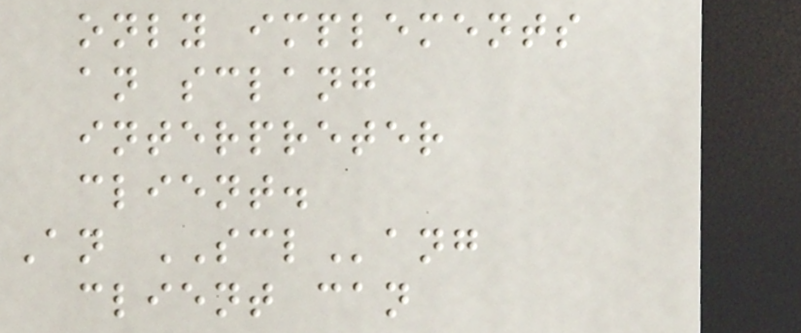only implements
an sclang
interpreter
client.
An SCLang
client can
